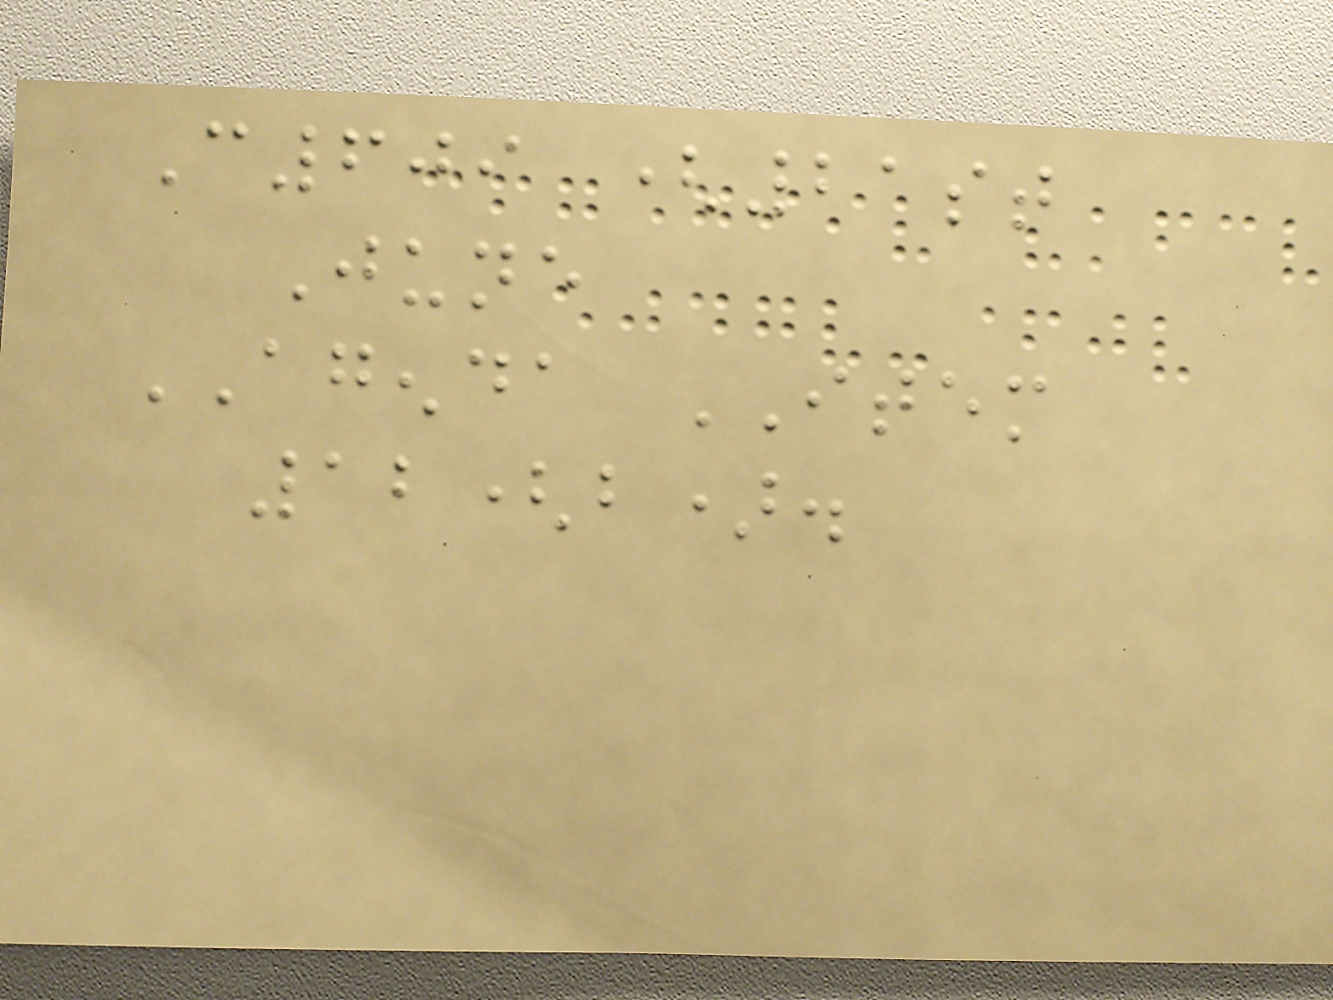C609 (21st
June
AGENDA ITEM
12(b).
